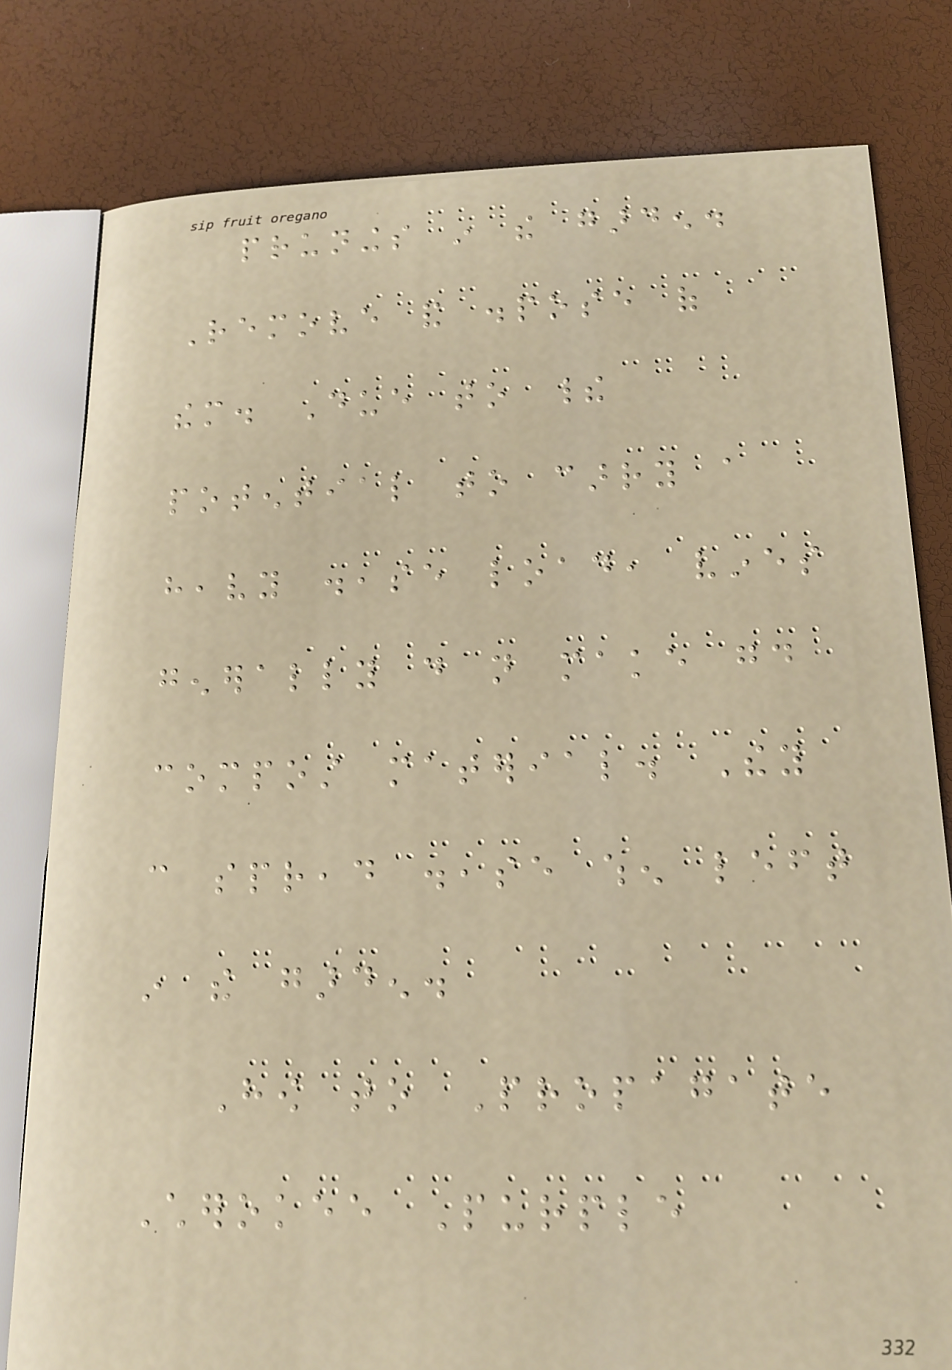prunings in the garden.
Remove and dispose of
them. Due to their
potential to carry a
heavy disease load, vines
generally do not make good
compost material. They
can spread disease when left
in the garden.
How to Propagate
Cherokee Purple
